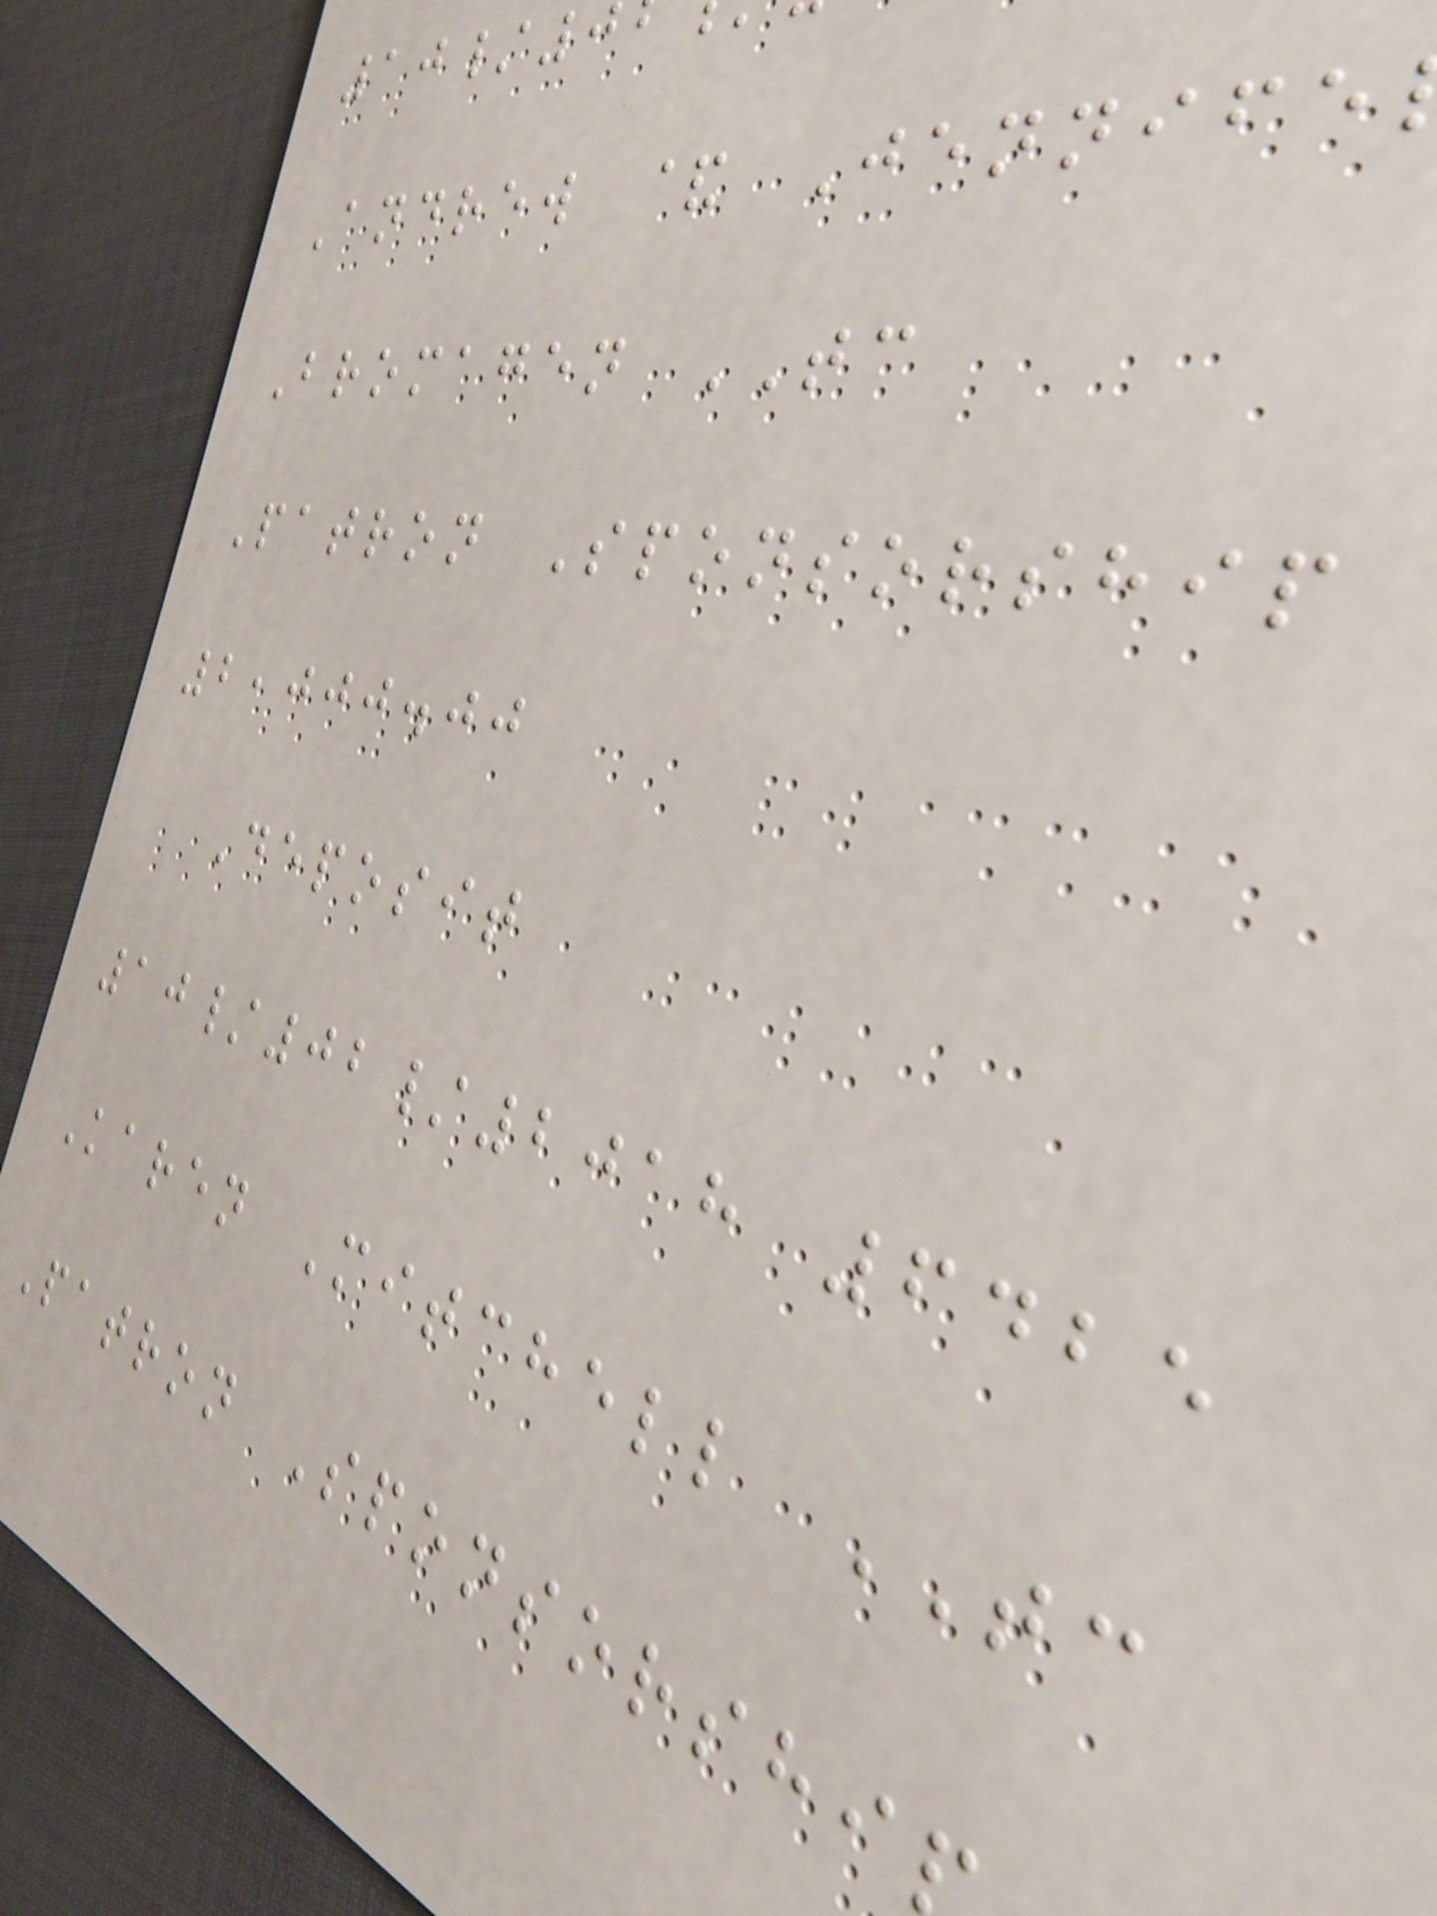10/0
Andrew & Jennife
Bromagen TC
Patron Sponsorship
2,000.00
Deposit
10/02/2018 6425
Karen Mitchell TC
Patron Sponsorshi
